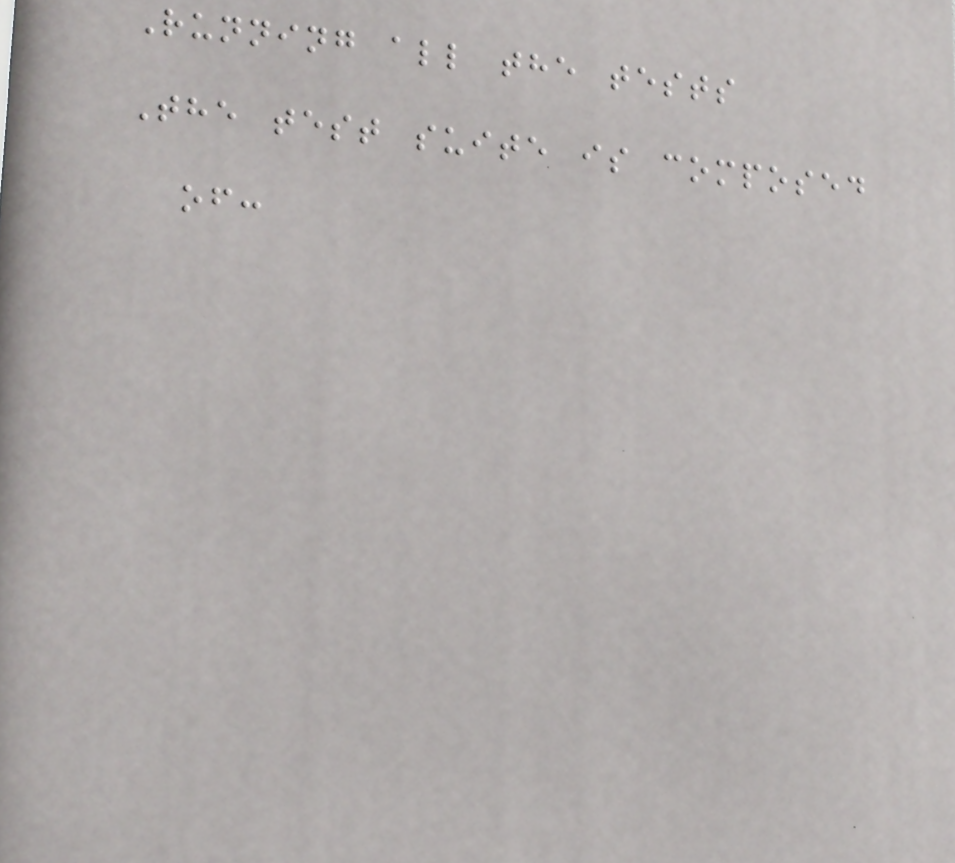Running all the tests
The test suite is composed
of:
